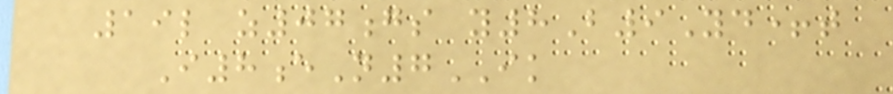19l z07gs y8B9Yd+t
I8eN7IK
